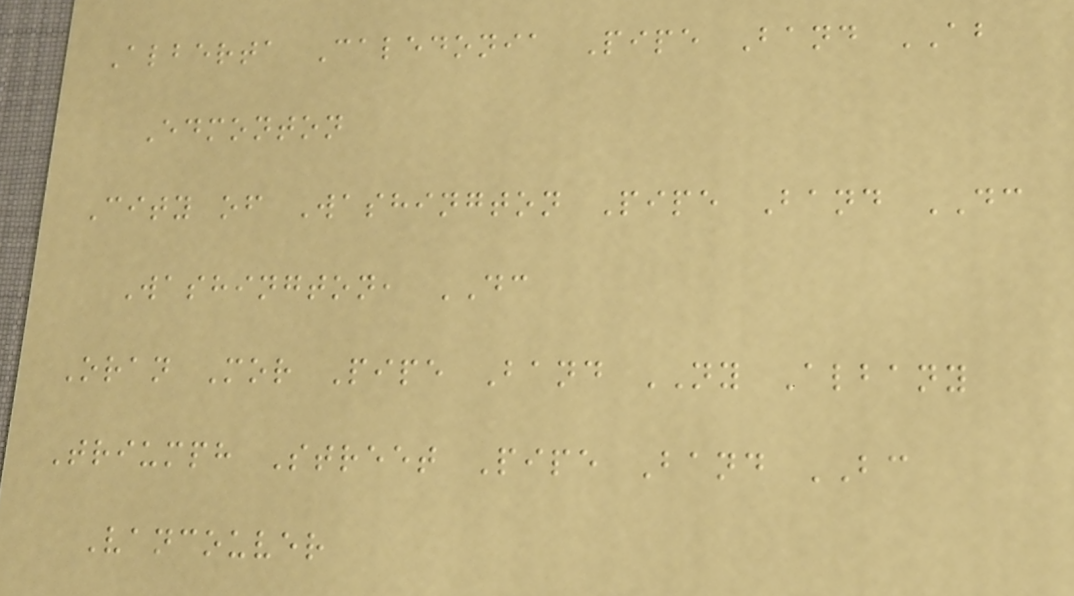Alberta Caledonia Pipe Band AB
Edmonton
City of Washington Pipe Band DC
Washington, DC
Oran Mor Pipe Band NY Albany
Triumph Street Pipe Band BC
Vancouver
